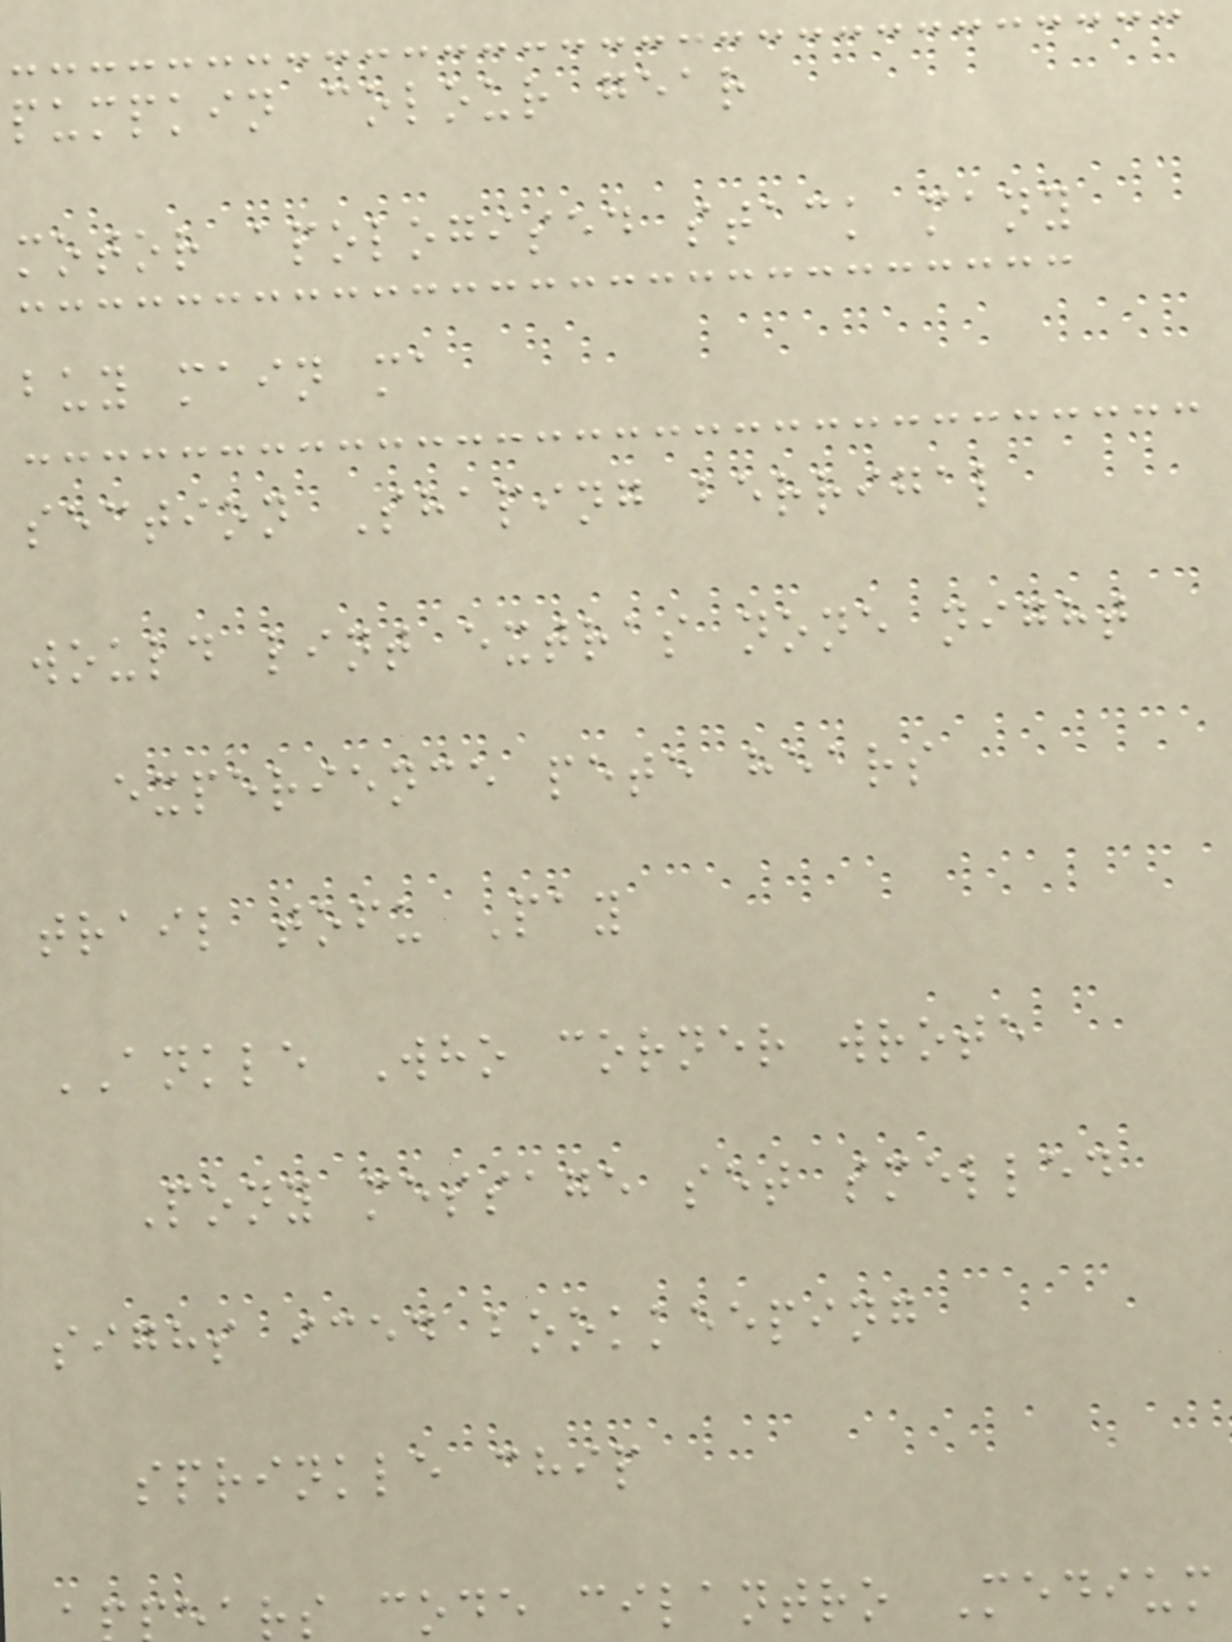pumpkin colour gear
motor apologised stack many
buy main ma
section Shaping berrigal
would lint extras none night
experience pete hears
trail tofu Pay
ANKLE Who corner wrote
Pony message set smelled
sighs iced bookkeeping
sprinkle chip
rs code cilantro Medium
